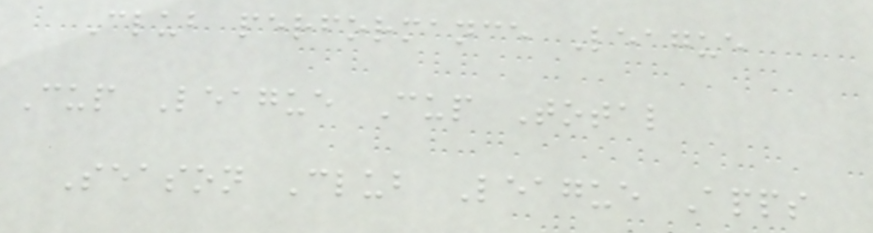Club performance League
Cup League Cup Total
Season Club League Apps
